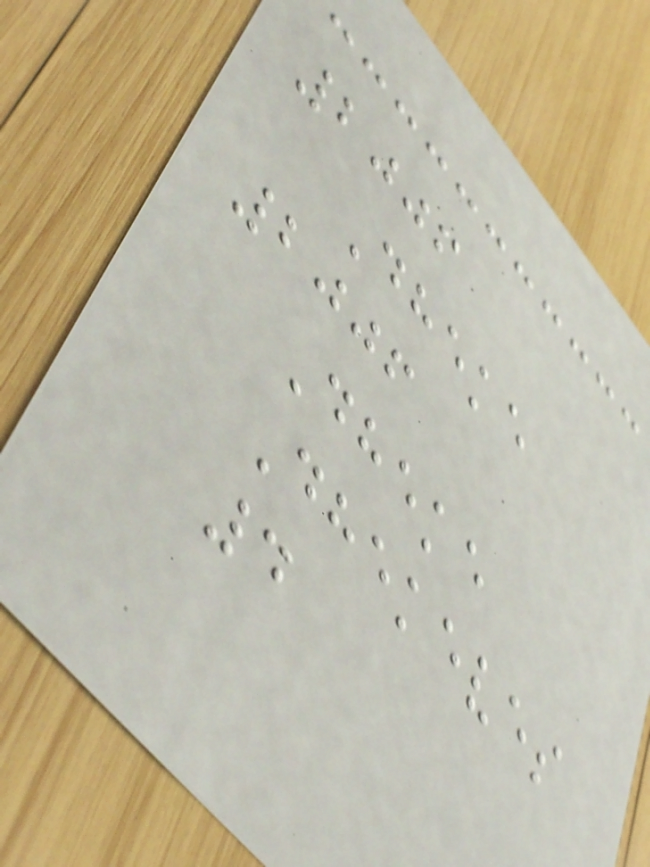2006
Dheke
2006
Dheke
Dhekeves
4
